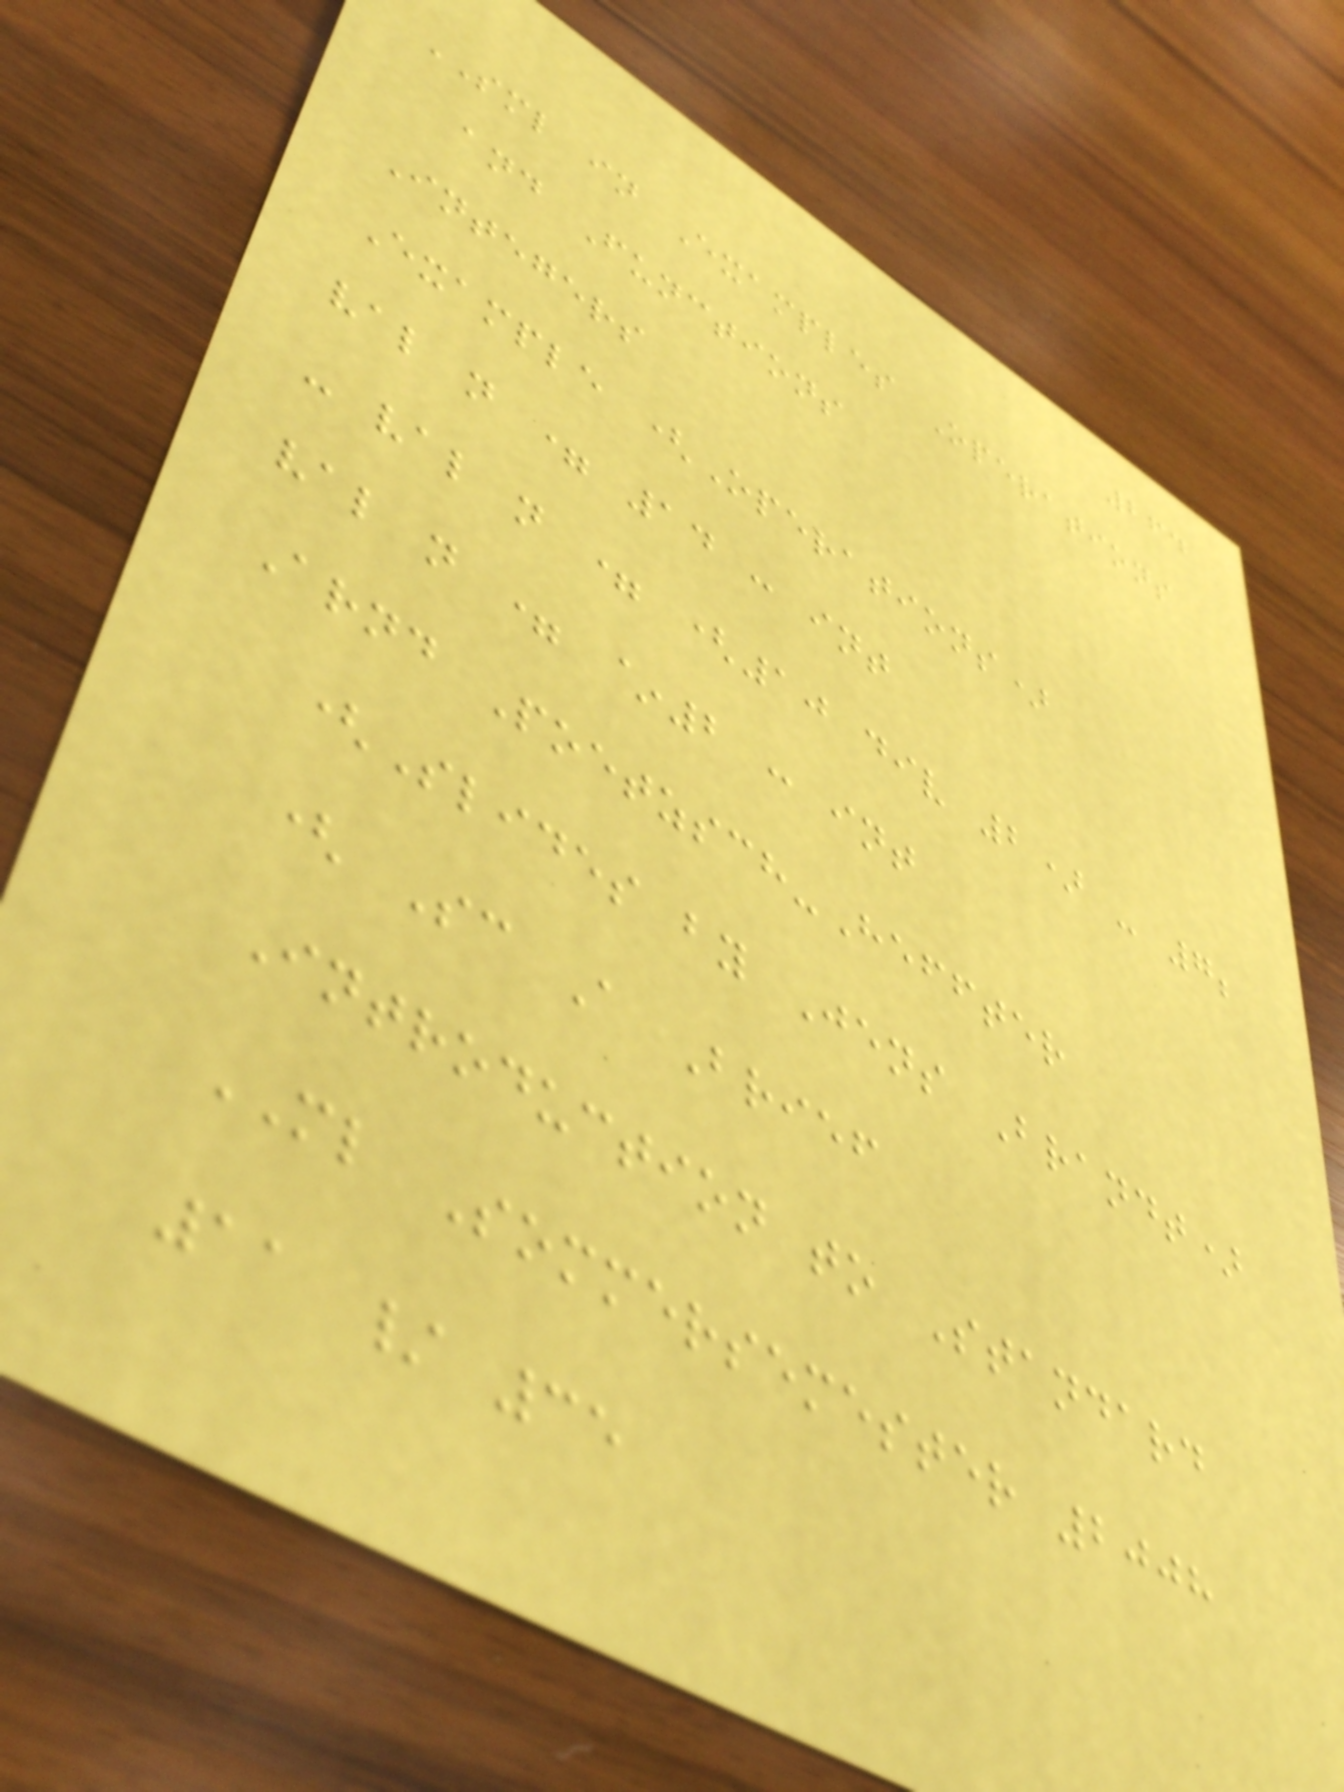264
SML in Examples Operations
and Functions
Integers
Example (Operations)
val n = 14 : int
- val n = (10 div 2) - 7;
val n = ~2 : int
Arnd Poetzsch-Heffter
(Slides by Jens Brandt)
( Sc A Brief
Introduction to Standard
ML Sommersemester 2008
11 / 35
